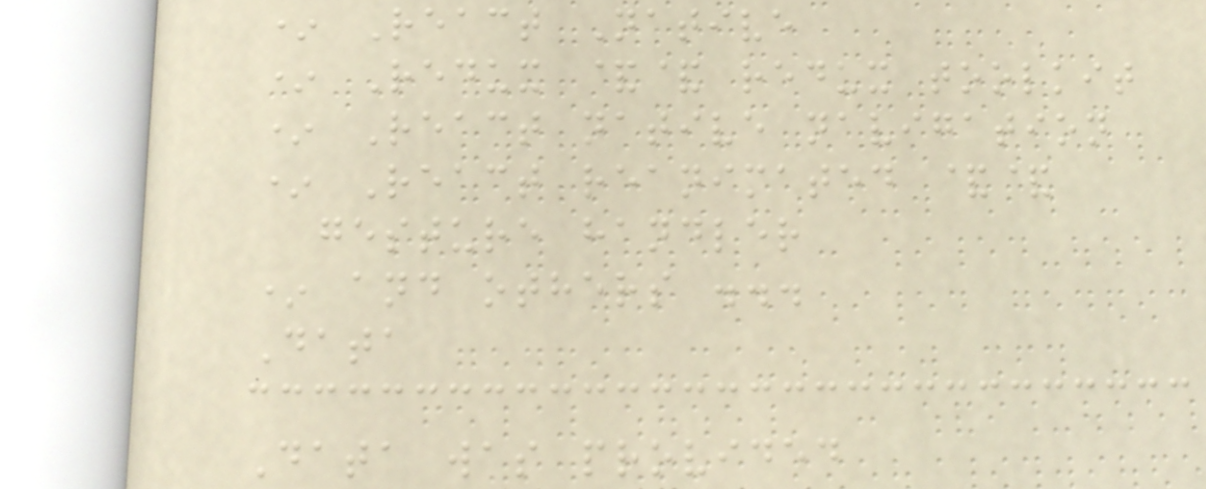* React Native
* Redux && redux toolkit
* React native navigation
* React reanimated &&
gesture handler
* and others ...
Data
Data was provided
